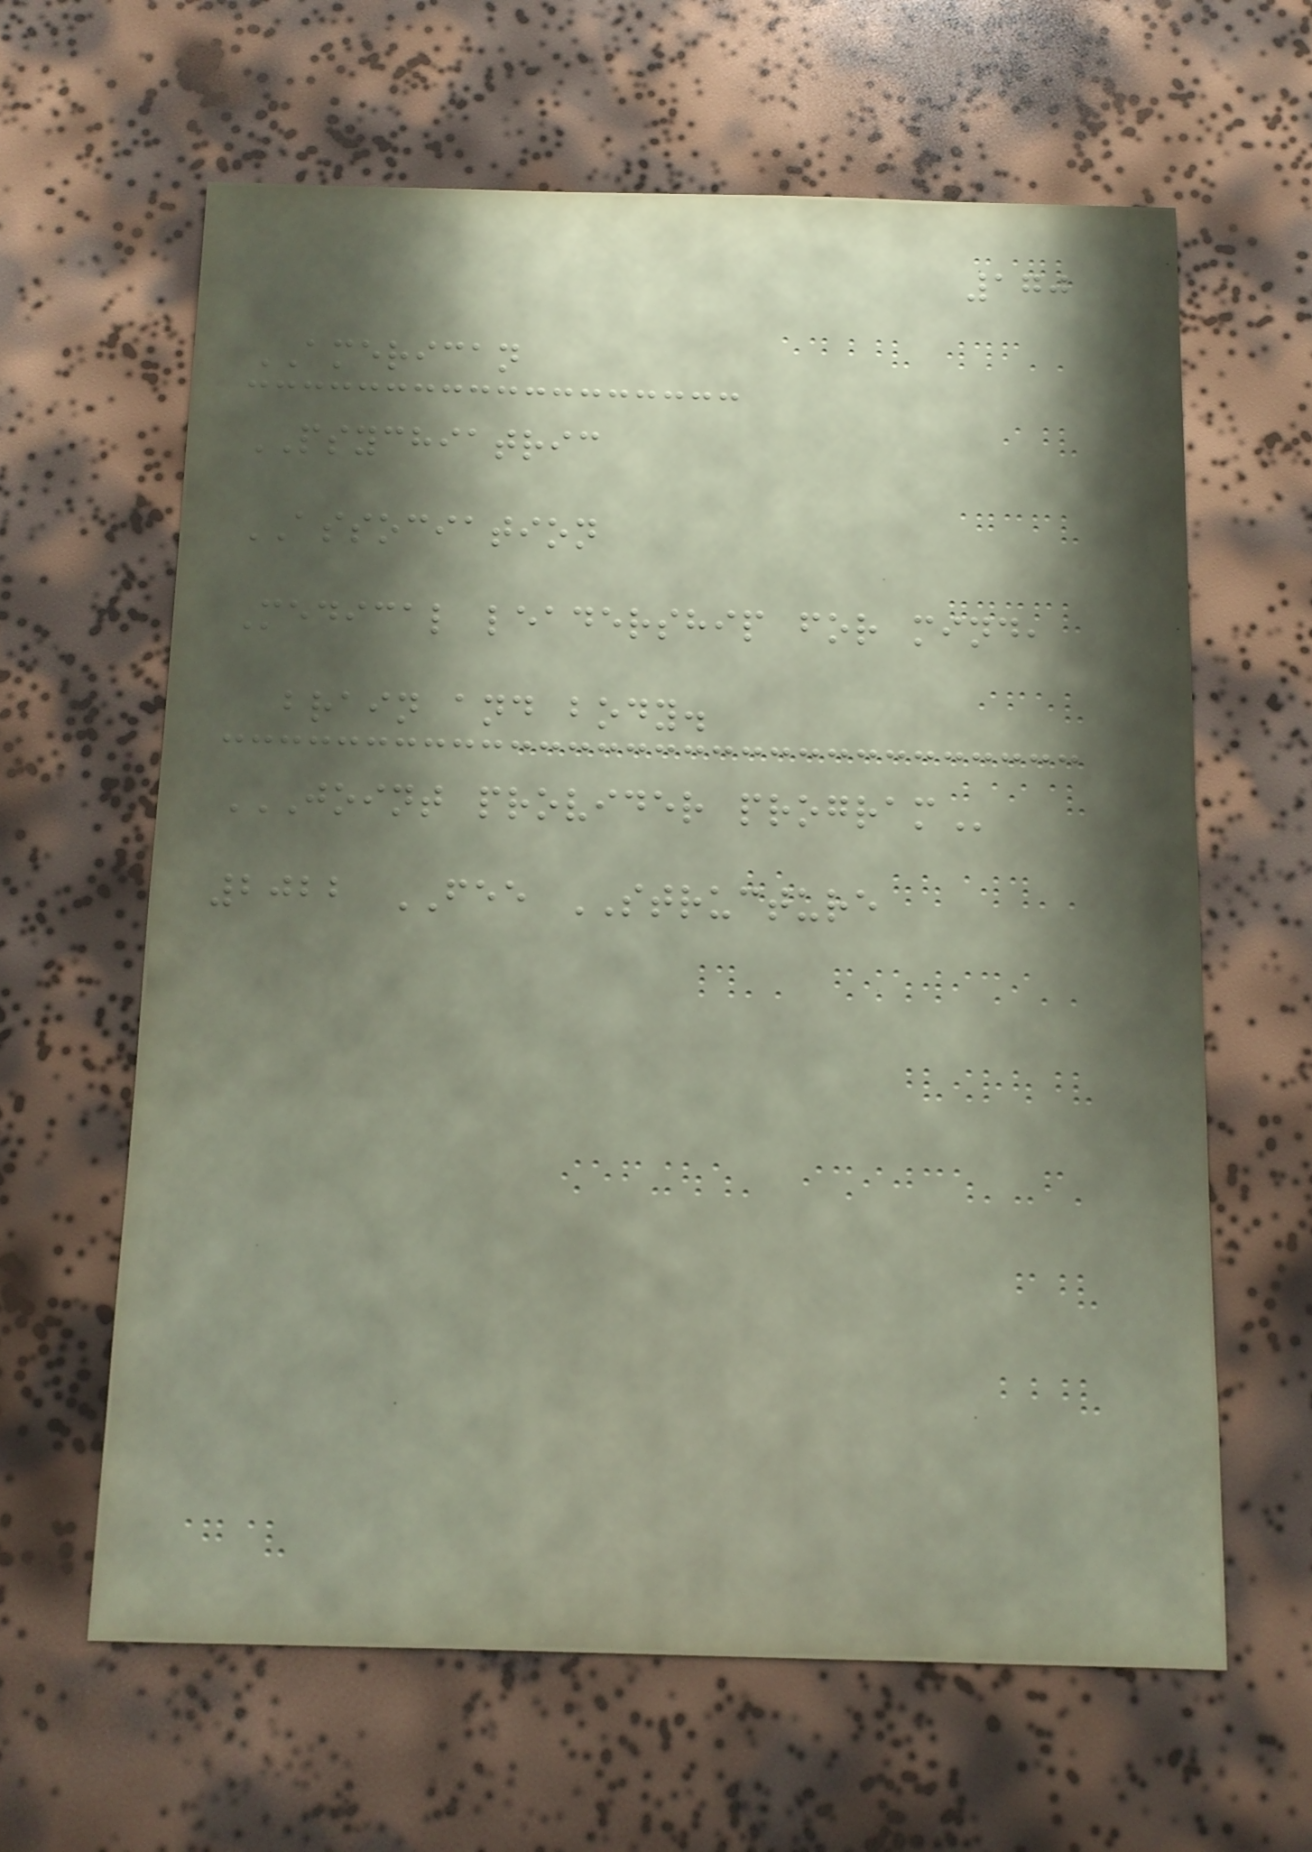170
AMERICAN
PSYCHIATRIC
ASSOCIATION
Medical leadership for mind,
brain and body.
JOINT PROVIDER PROGRAM
2022 FEE STRUCTURE
